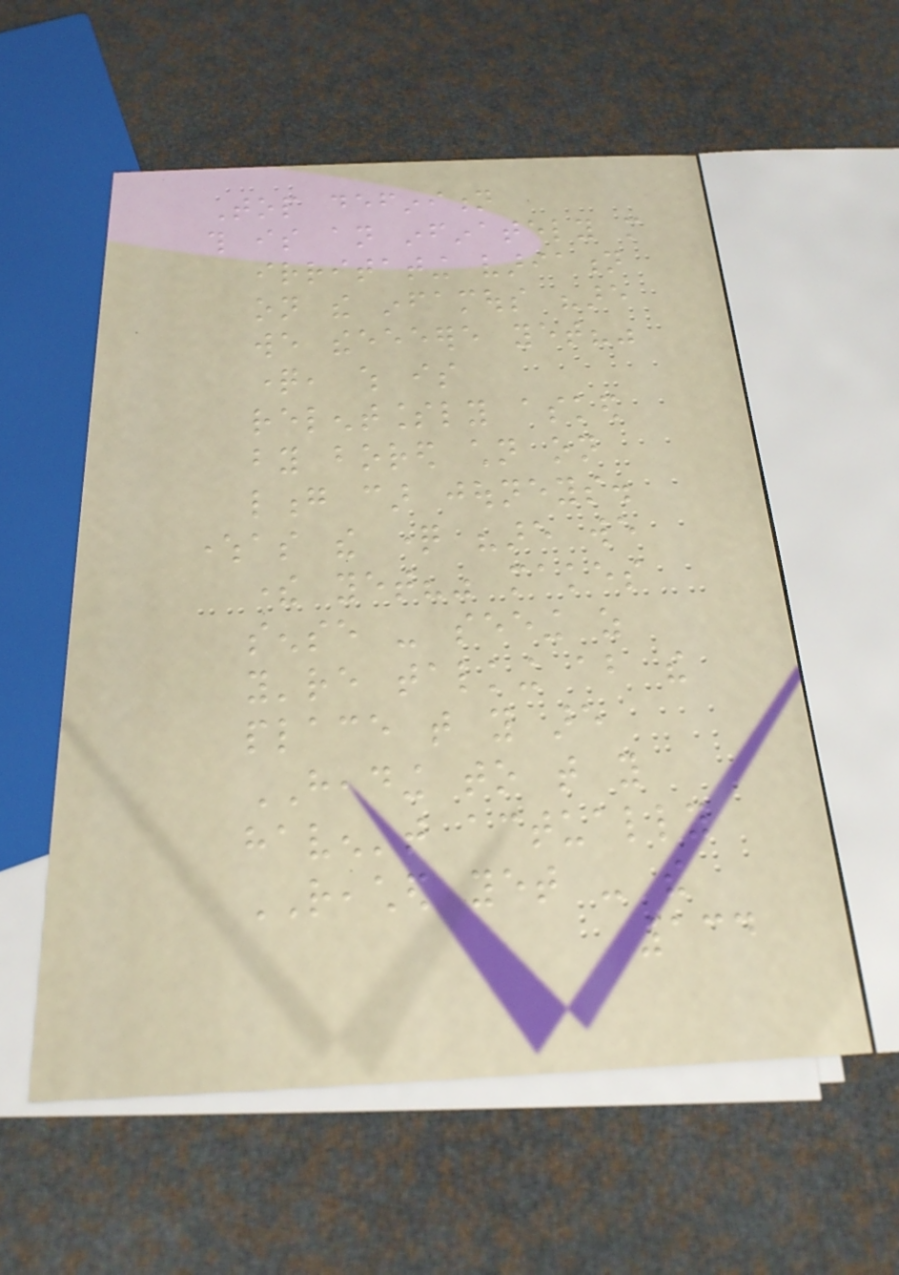Top definition
this is an infinately more
irritating variation
on the infamous "are
we theeeeere yet?"
question, which is
relentlessly asked
by bored children on
long car jouneys.
whereas the question "are we
there yet?" makes
sense - seeing as
you're talking about the
place that you are
HEADING to that you
haven't actually
REACHED yet - the
134
